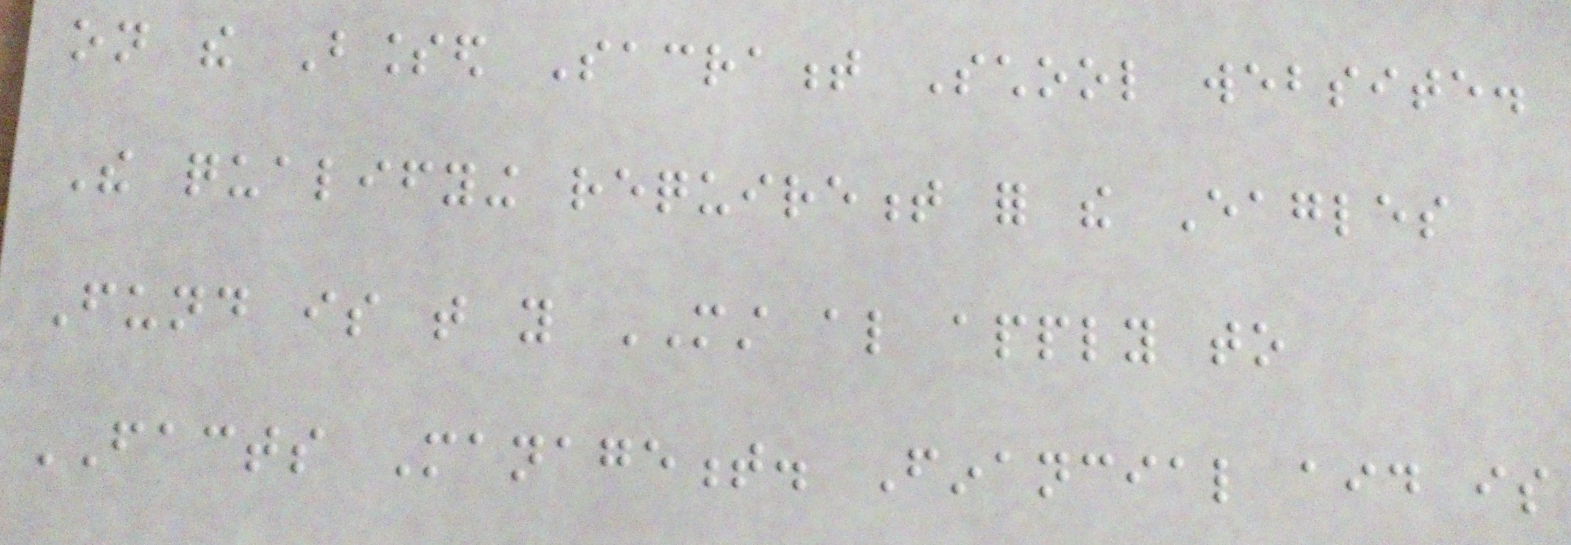on the Blessed Sacrament School website.
The qualifying requirement for the Eagles
Fund is that you MUST also apply to
FACTS Management. Financial aid is
